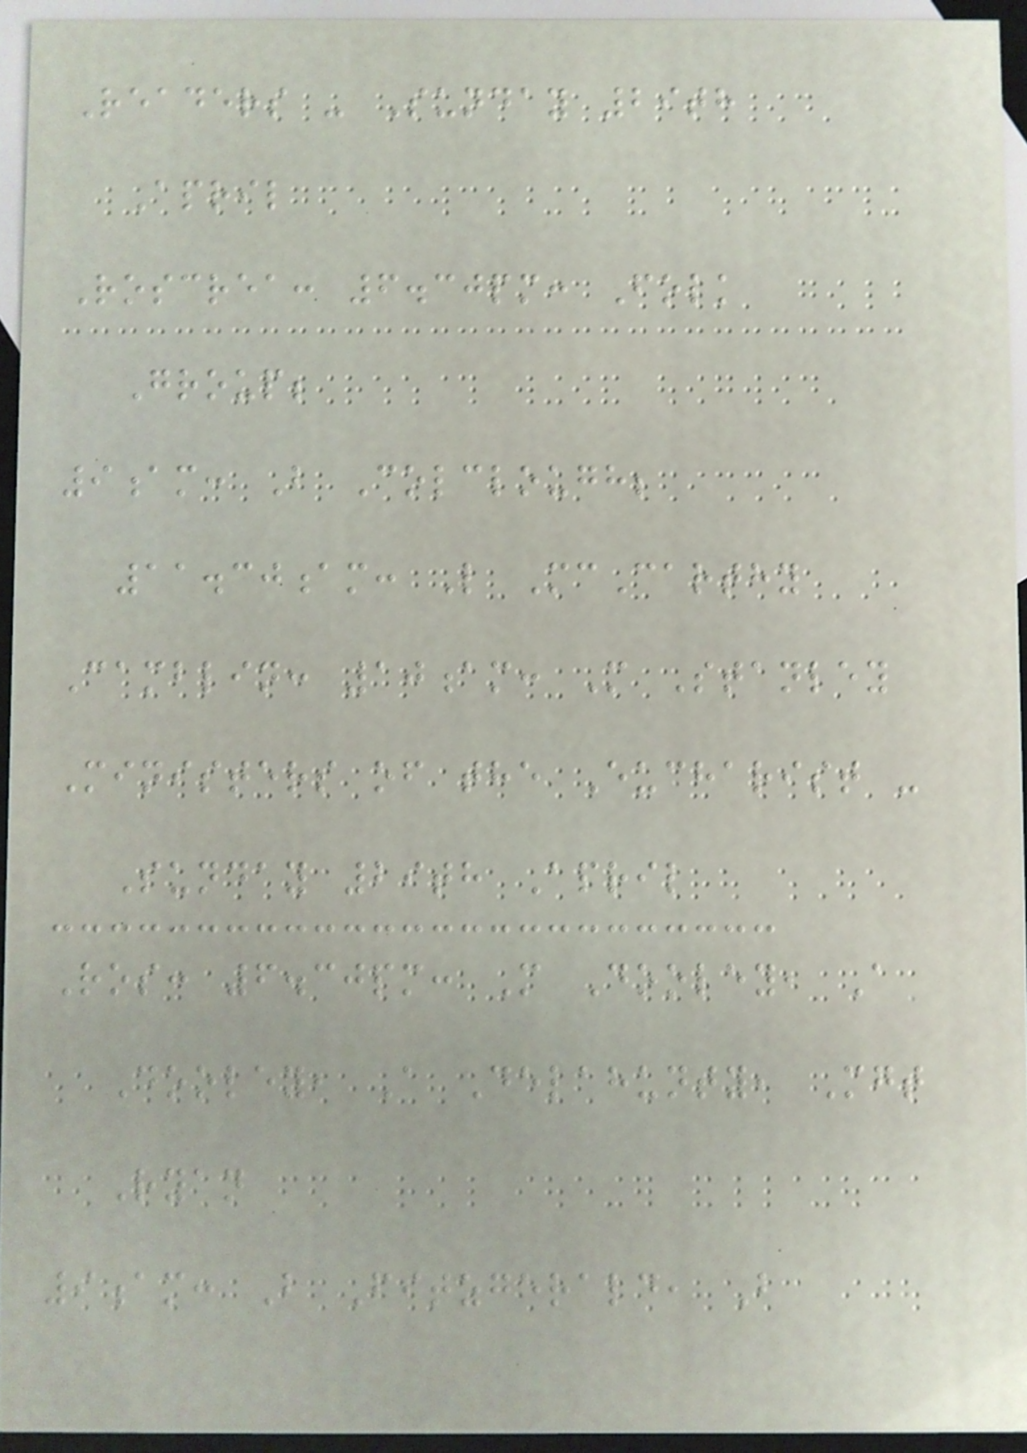Readers - Sunday 29th
April
Roscrea: 6.30pm: Folk
Group;
9am: B Colclough;
11.30am: L McCarthy
Camblin: 10am: M Stanley
Ministers of the Eucharist -
Sunday 29th April
Ros: 6.30pm: M Dooley, A
Dooley, A Delahunty, Mgt
Ryan
9am: B Fitzgerald, B
